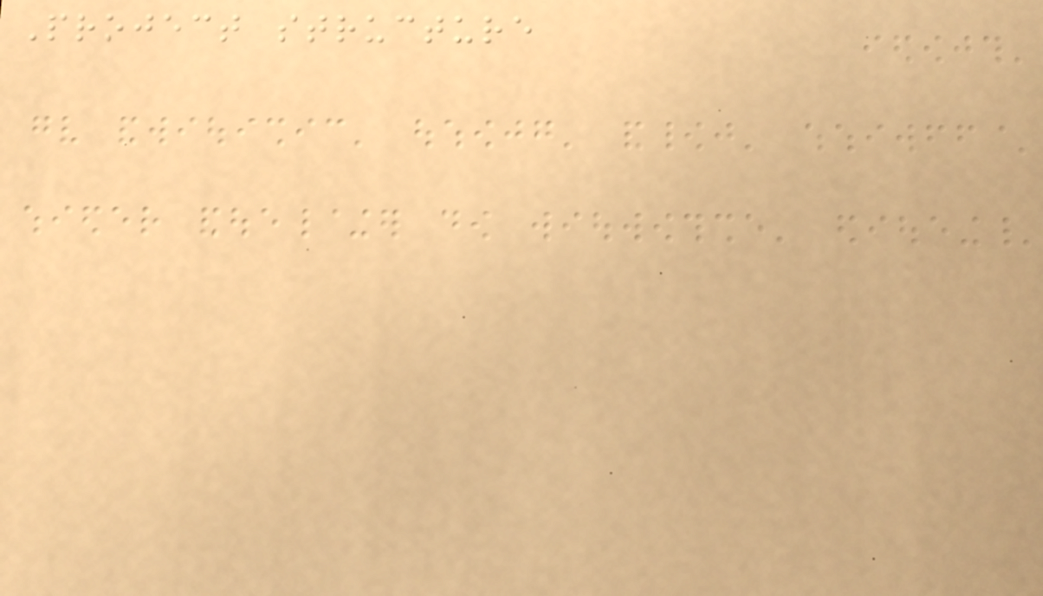Project structure
